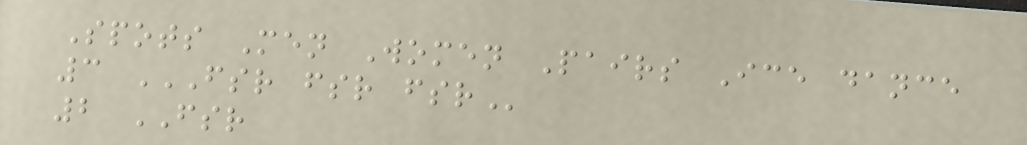Spots Men Women Pairs Ice dance
3 FSR FSR FSR
2 FSR
